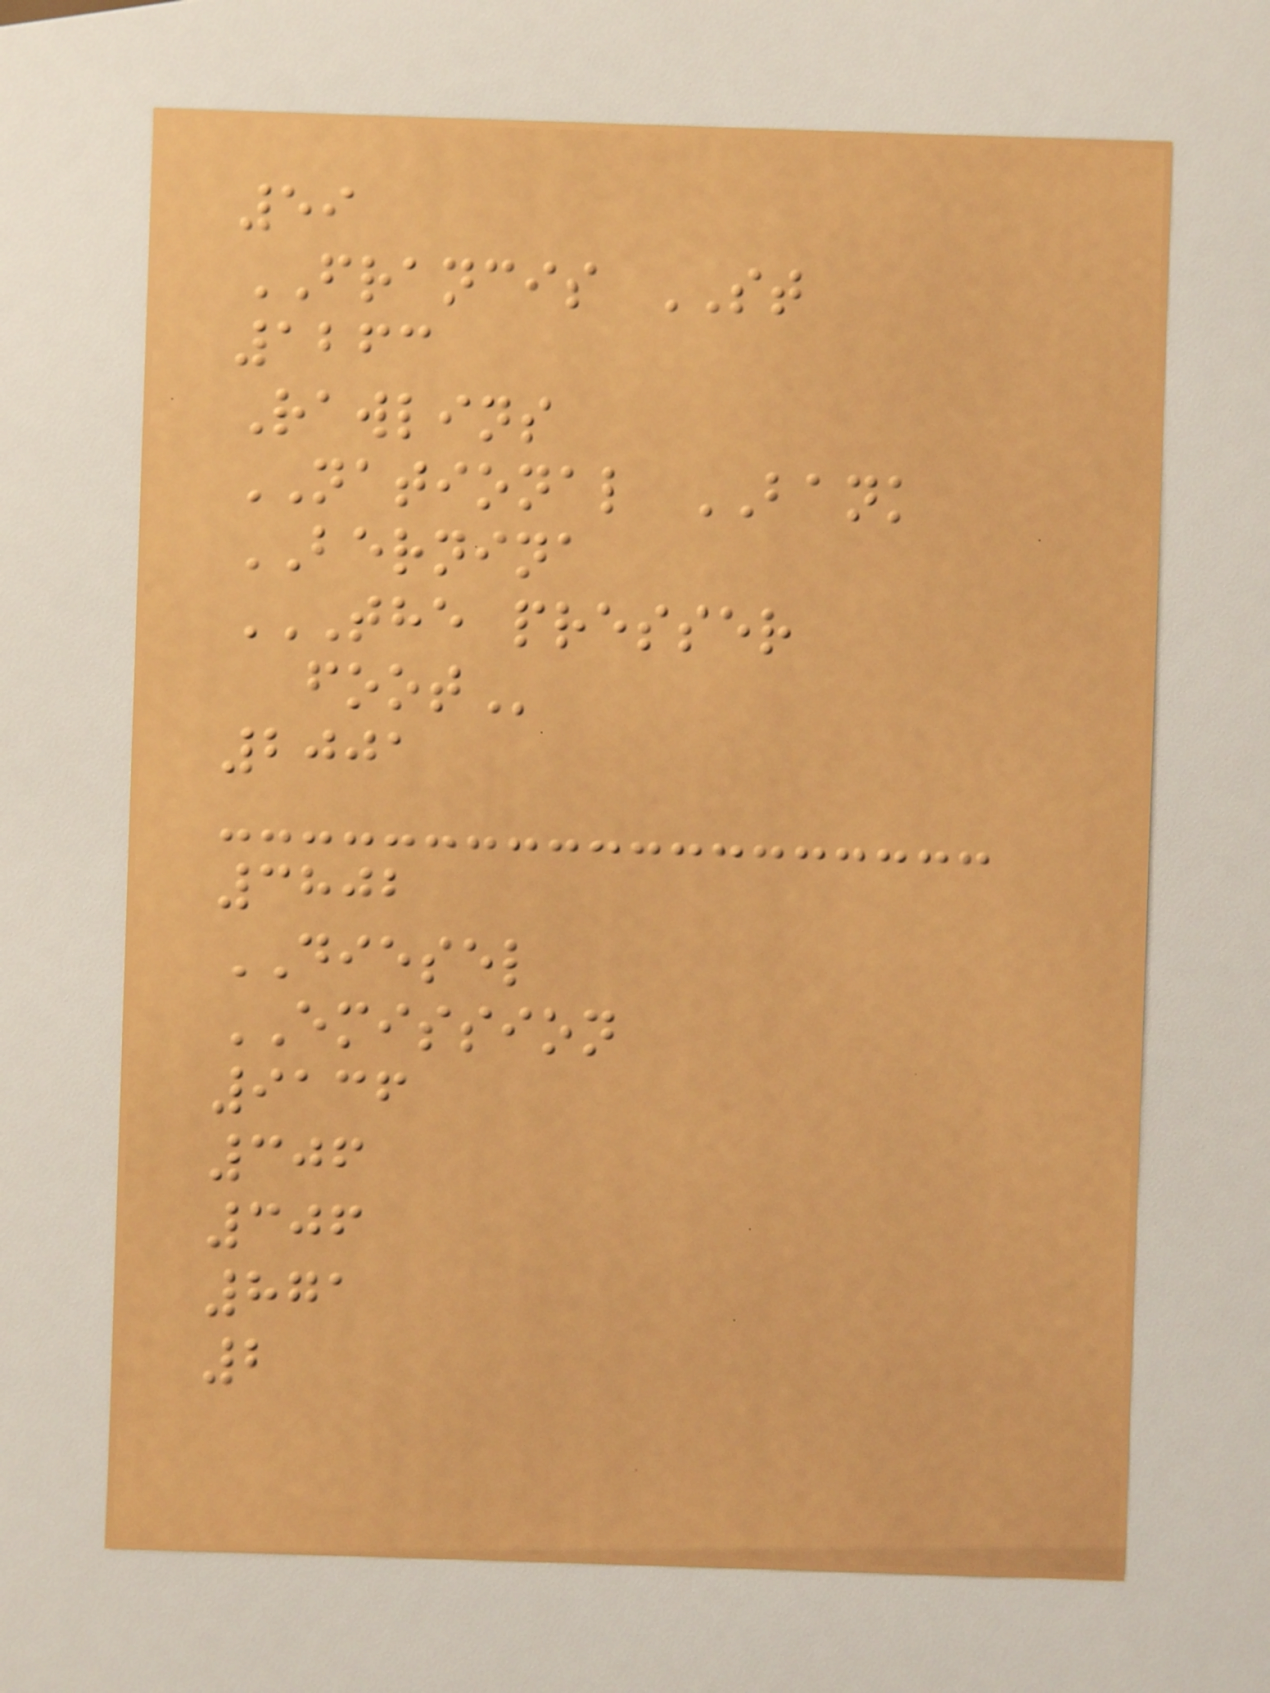59
FRANCIS ST
1263
Rawlins
NATIONAL BANK
BERNINA
THE PRESSER
FOOT
2001
3802
DIESEL
EMISSION
9136
306
306
871
2
